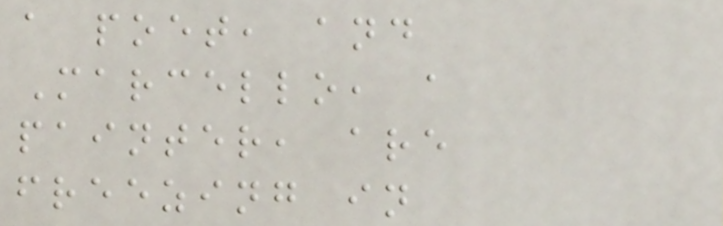a poet, and
Marcello, a
painter, are
freezing in
